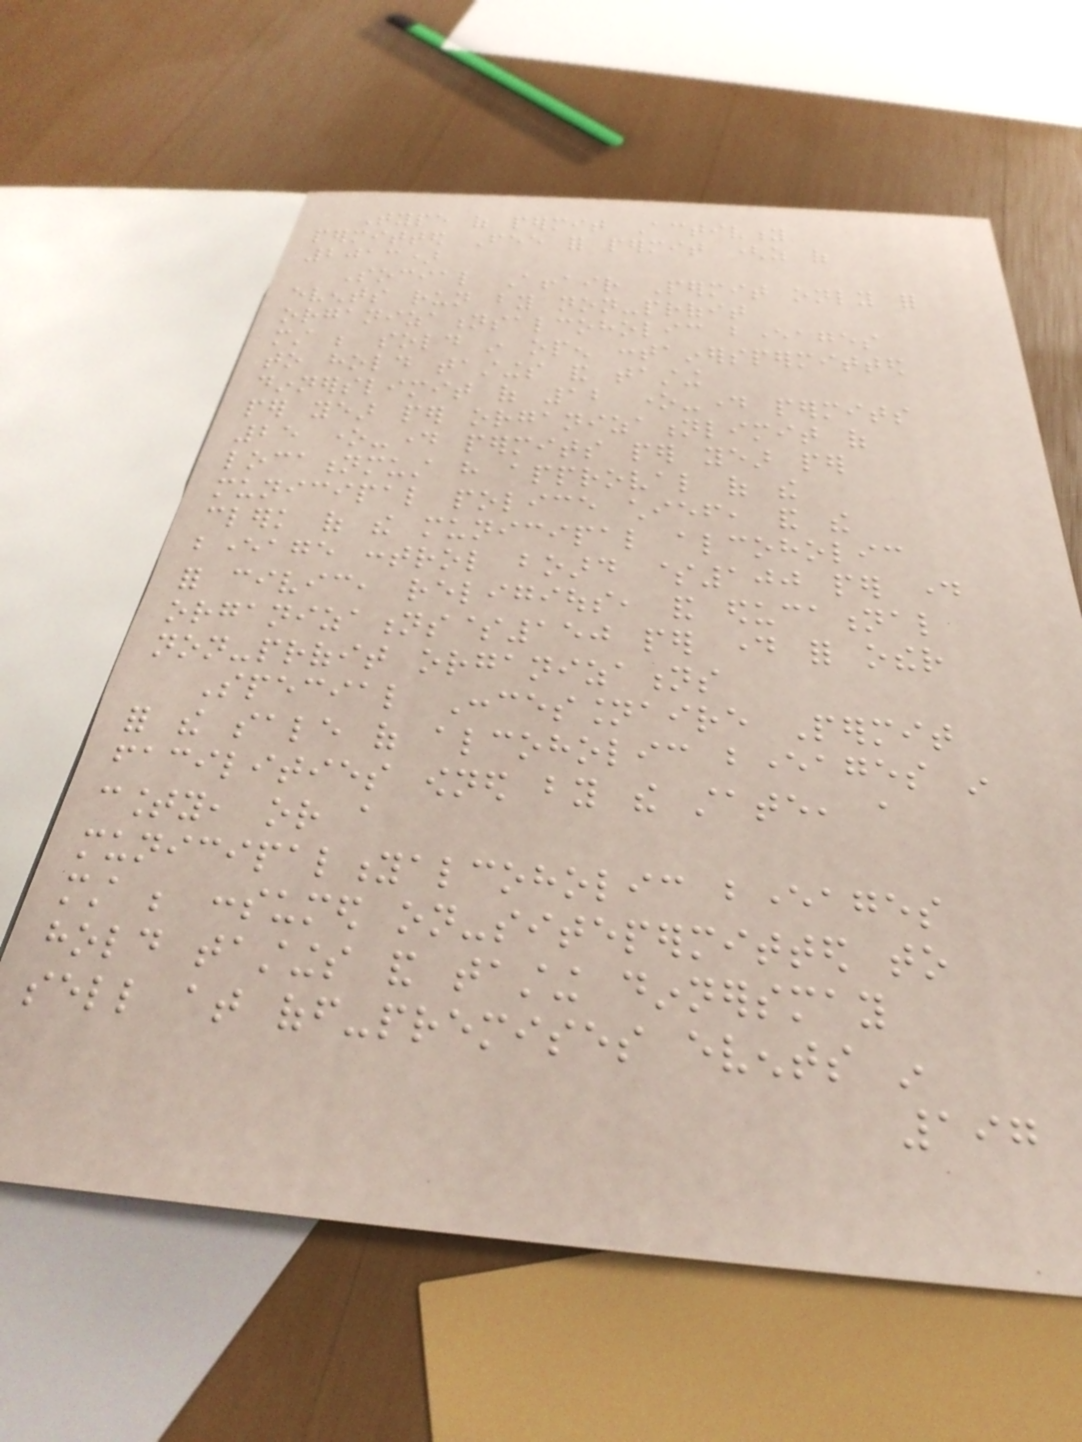Type of permit Activity
permitted Fee for permit (as of
2013)
Social Affair Permit only for
events run by non-profit
organizationsalcoholic beverages
must be sold in open containerspermitted
to hold tastings and tasting
dinnerslimit of 12 one-day permits
per year per organizationlimit of
25 one-day permits per year per
locationmust have approval of the
municipal police chief, and the
clerk of the municipal alcoholic
beverage control board $100 per day
for civic, religious, and educational
organizations$150 per day for other
non-profit organizations
Special Concessionaire Permit
for the sale of alcoholic beverages in
facilities owned by the state, a
county, or a
municipalityalcoholic beverages
must be consumed on-sitepermitted to
hold tastings and tasting dinnersmay
sell at off-premises events in
197
